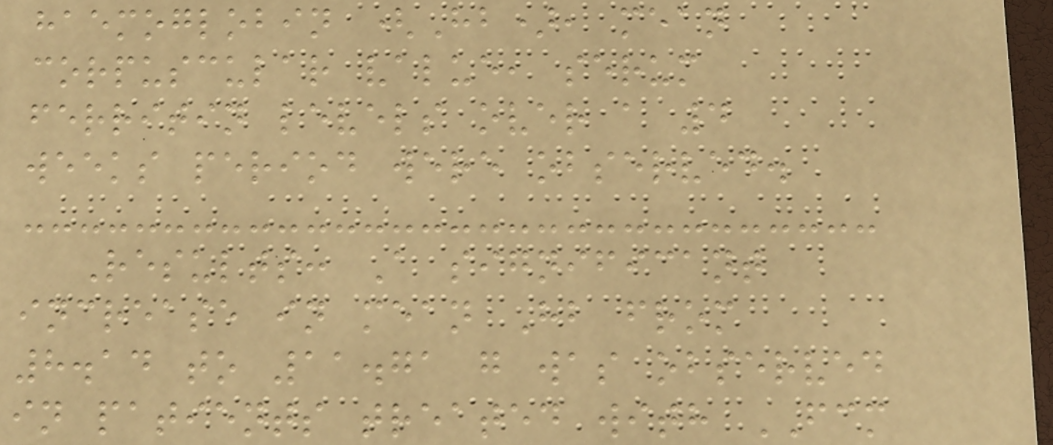haemoglobin (Hb), mean
corpuscular value, serum
ferritin levels over a 4
weeks period were observed.
Results: A significant
increase in mean Hb from
8.14 to 11.71 g was observed
in patients treated with FCM
